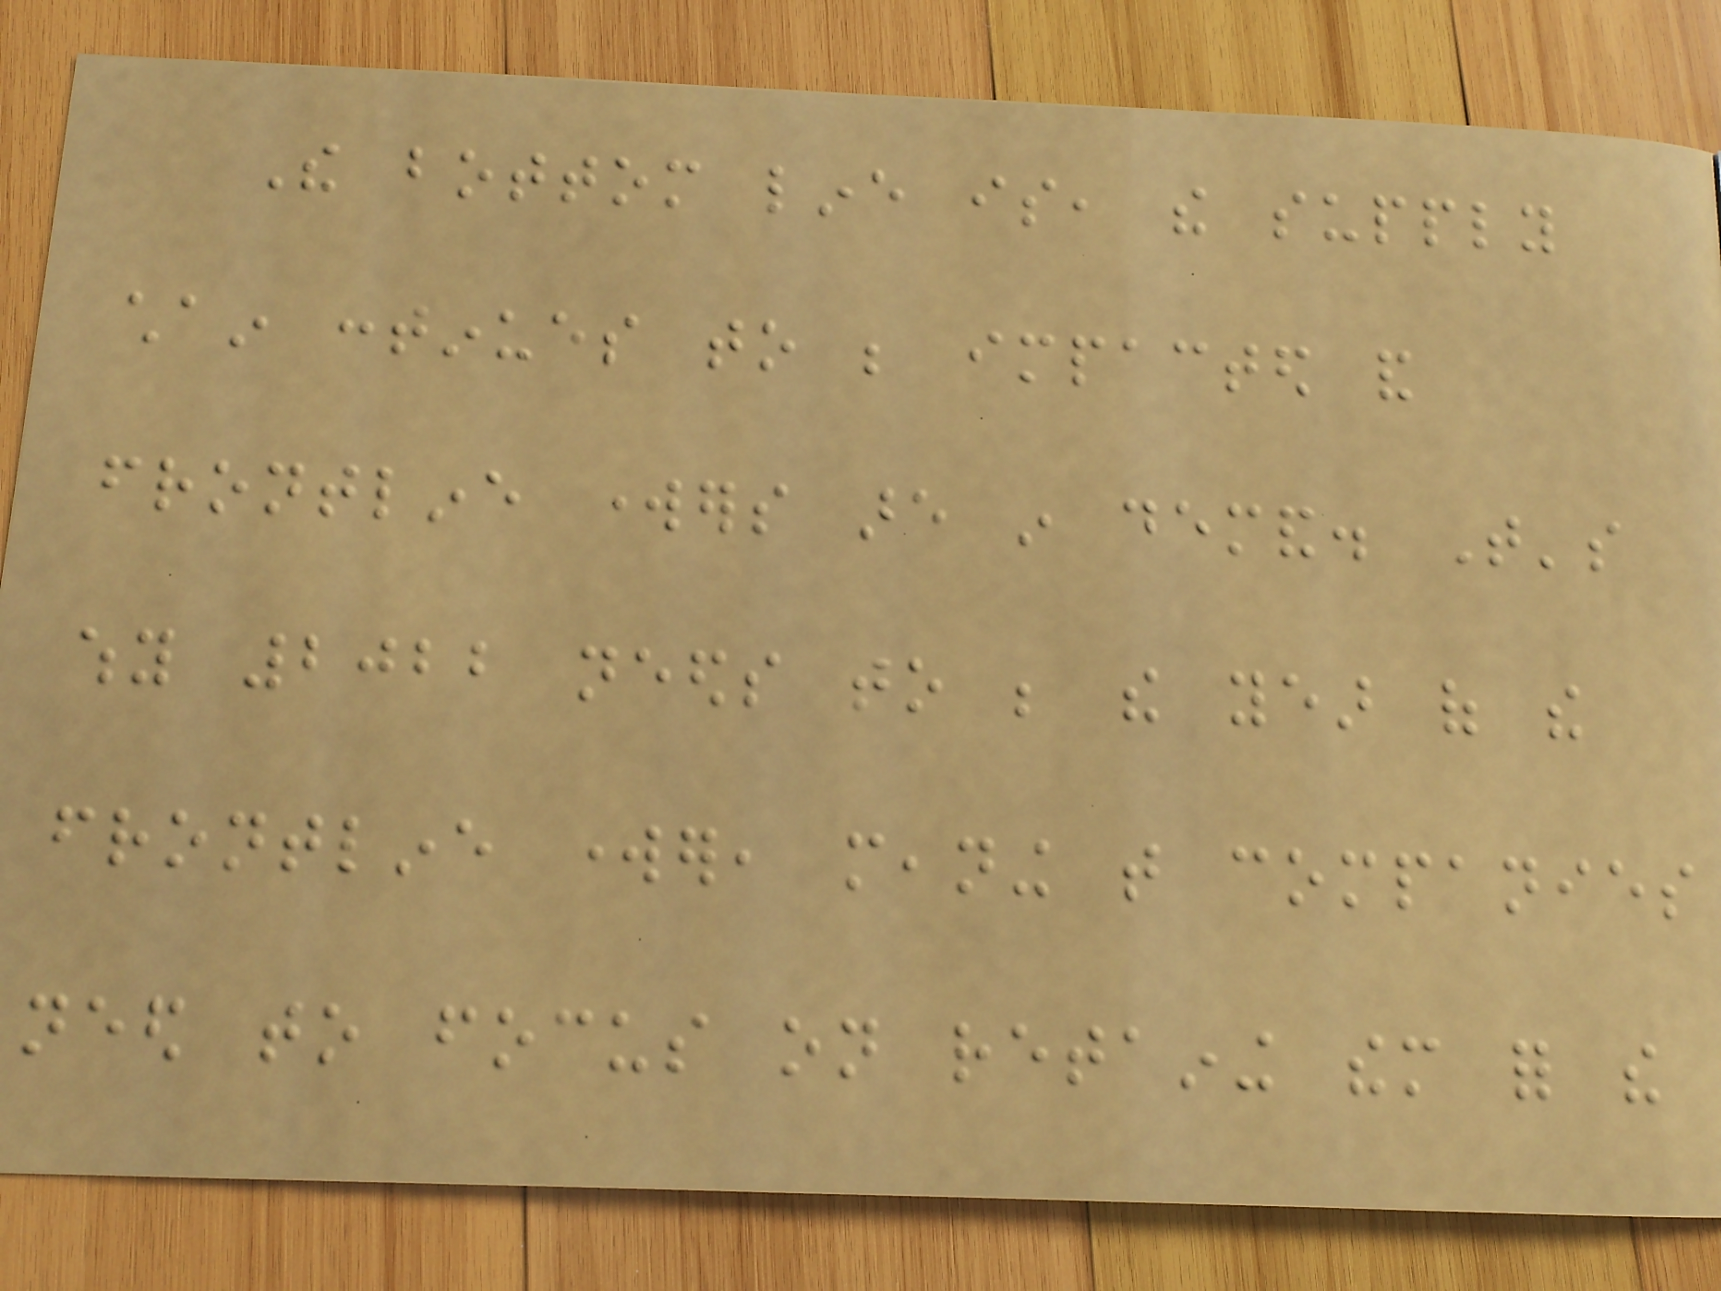The bottom line is, the supply
chain continues to be impacted and
frontline workers are in demand. That's
why 2022 needs to be the year of the
frontline worker, meaning that companies
need to focus on retaining them for the
